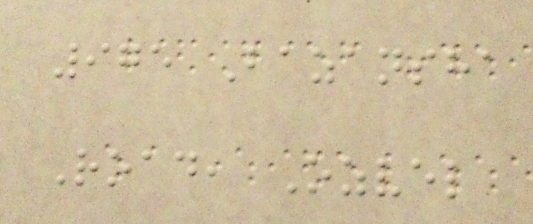975 Bazansha
Road, Ozvel
